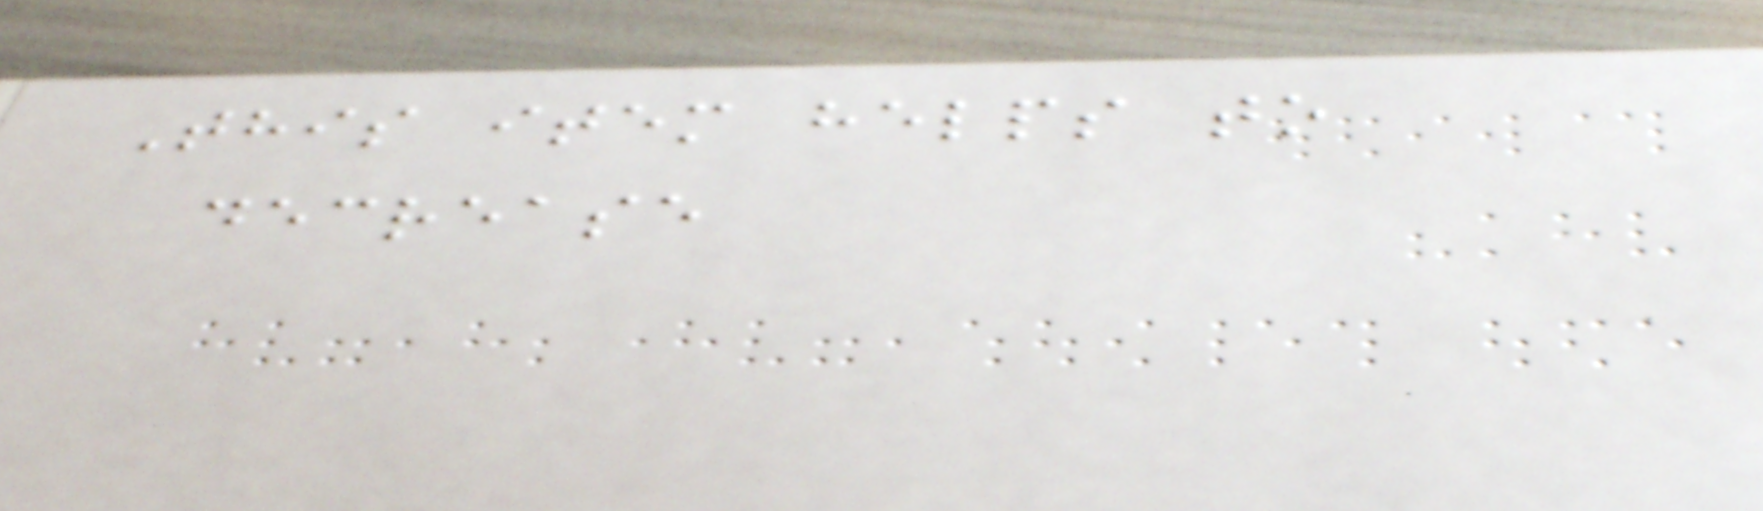This item helps to
decrease
